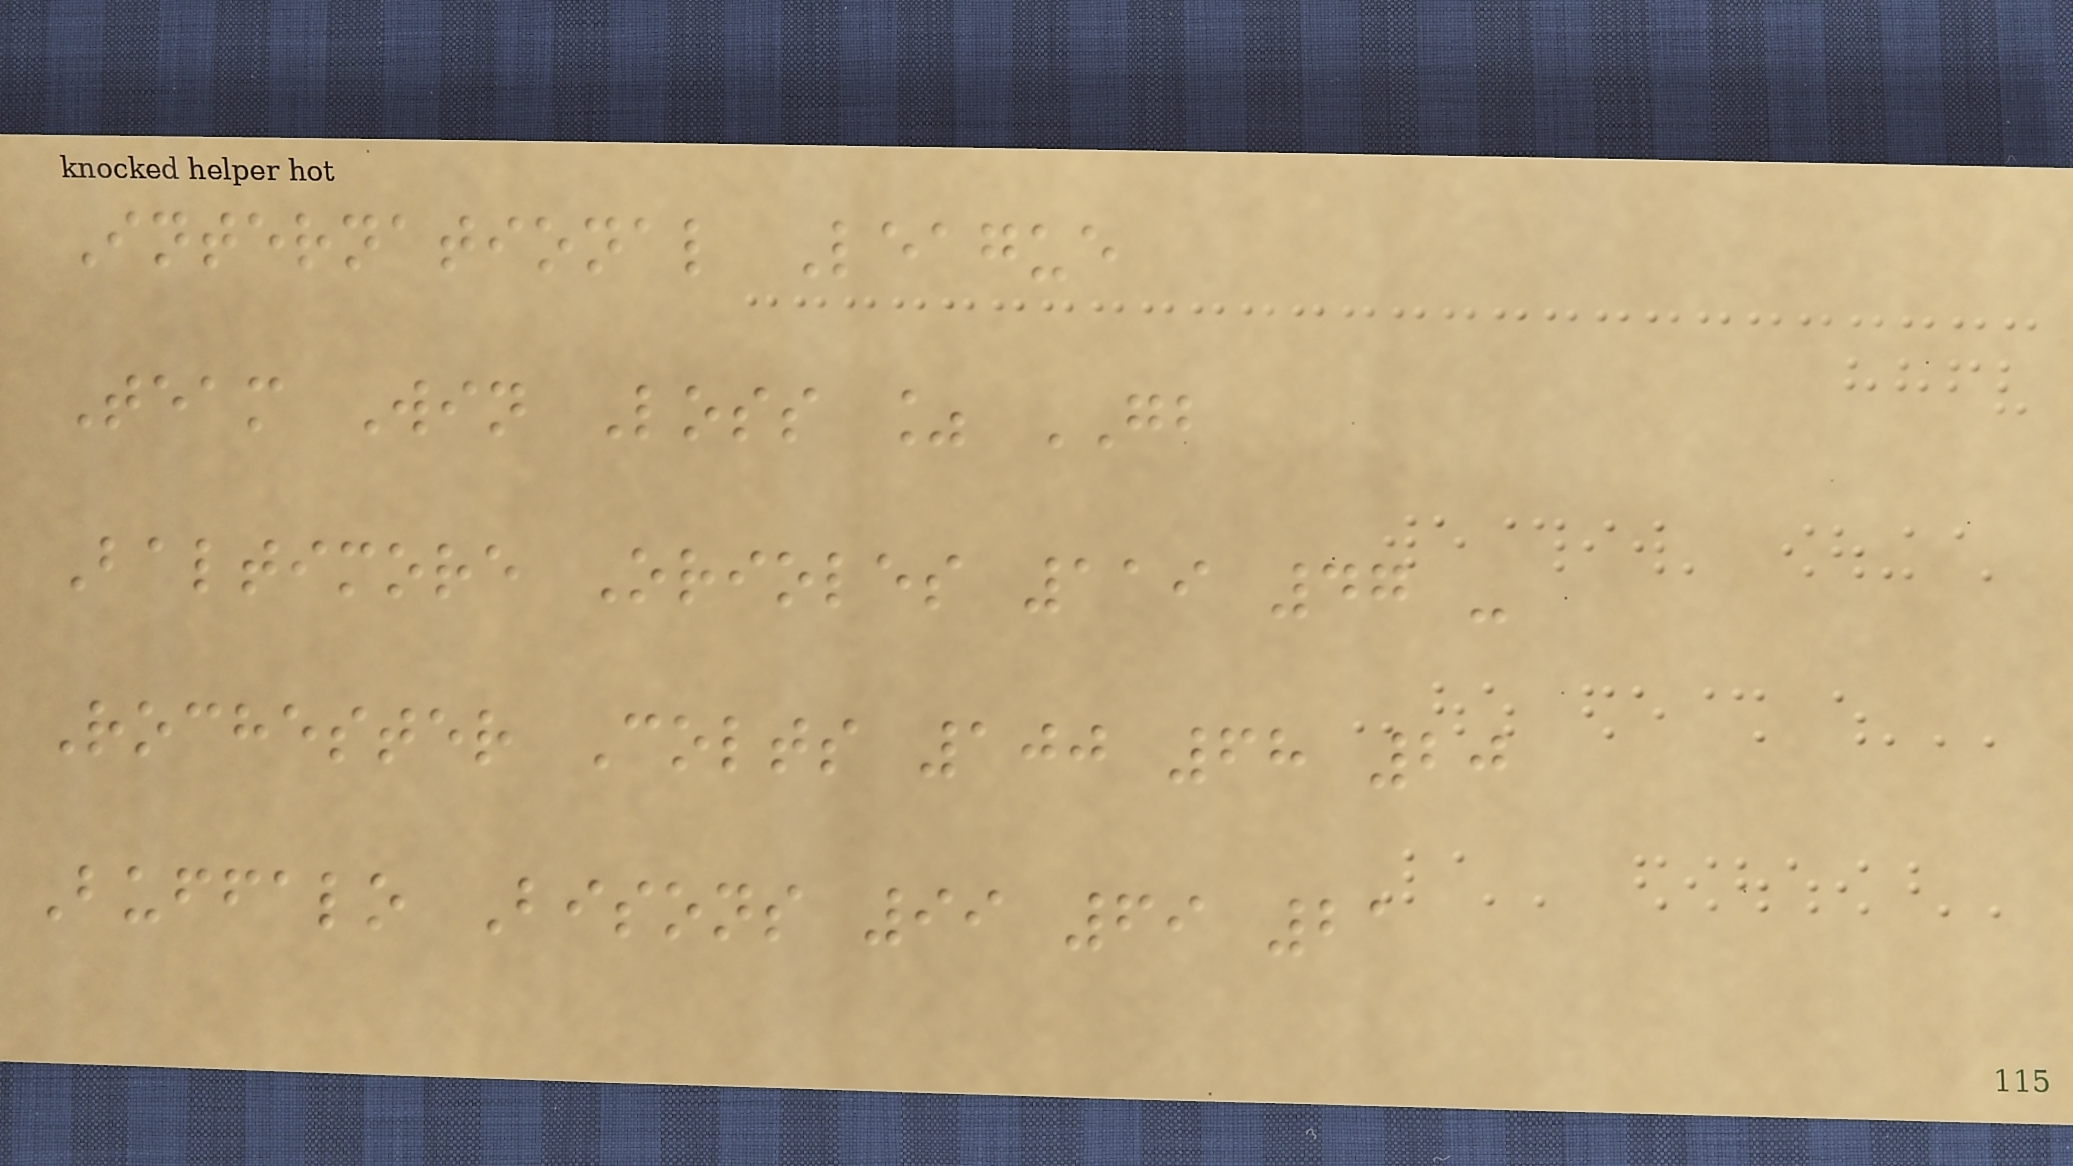International League
Team Win Loss % GB
Baltimore Orioles 119 47 -
Rochester Colts 100 68 20
Buffalo Bisons 99 69 21
